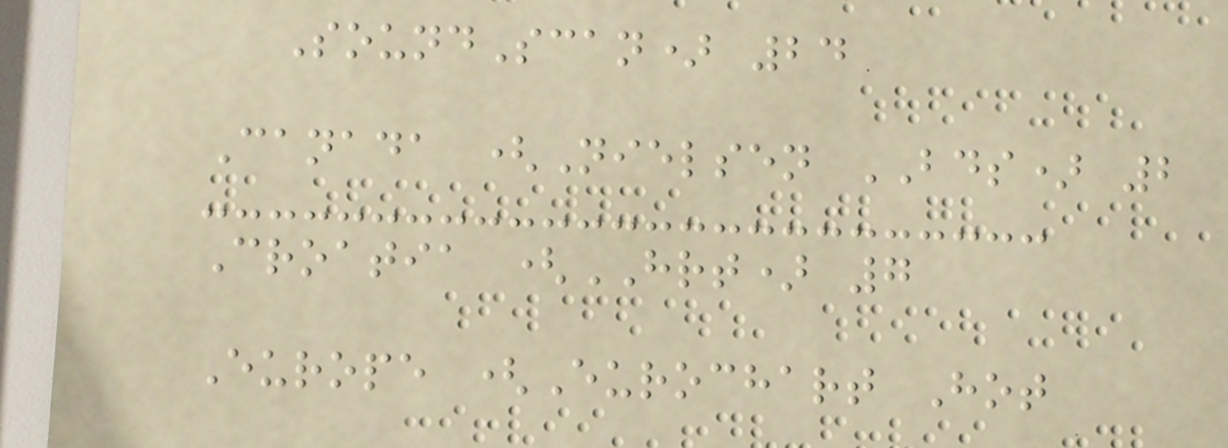SoundScan) 24
Canada (Nielsen BDS) 2
Croatia (HRT) 7
Europe (Eurochart Hot
